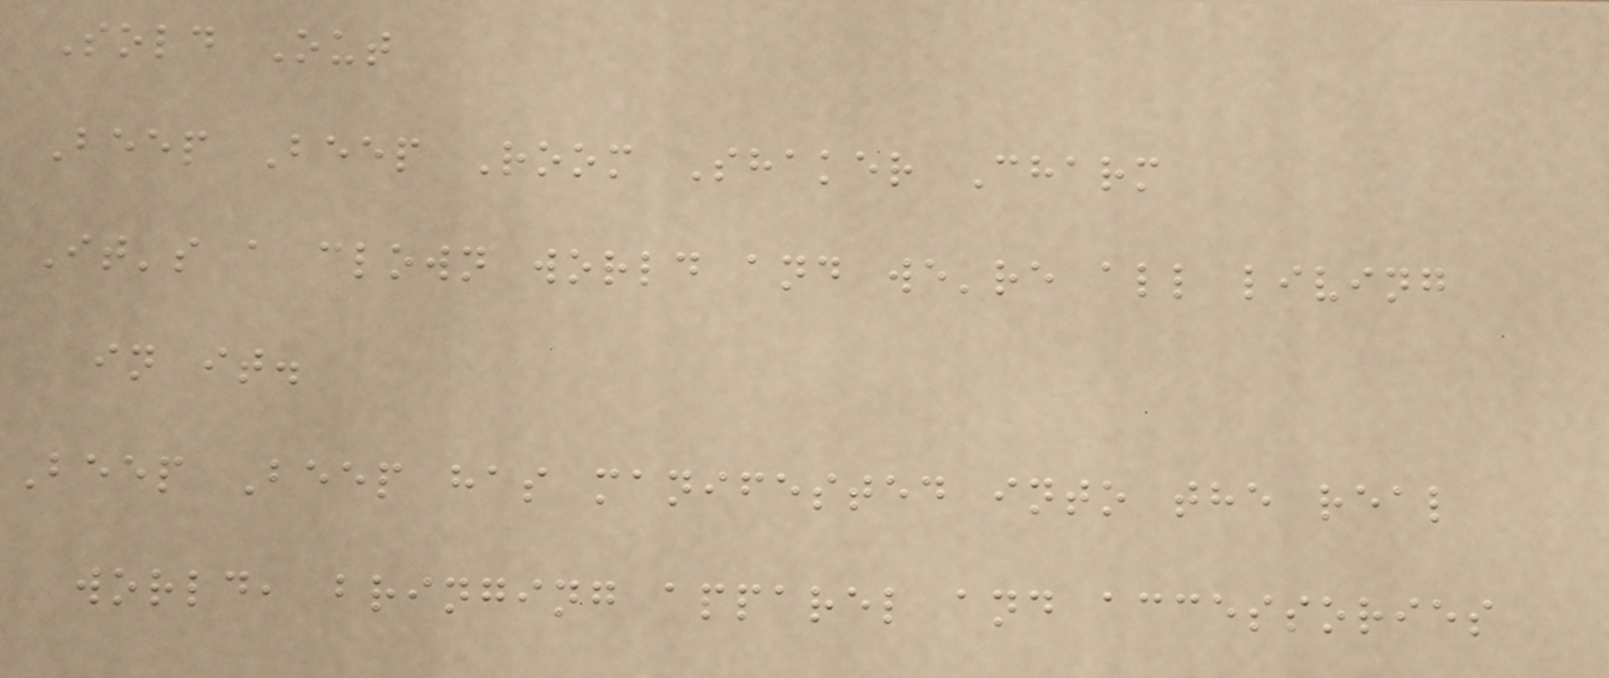Sold Out
Beep Beep Room Shaker Charm
It's a clown world and we're all living
in it.
Beep Beep has manifested into the real
world, bringing apparel and accessories
